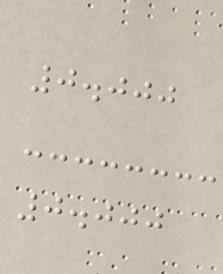0.000
0.000
